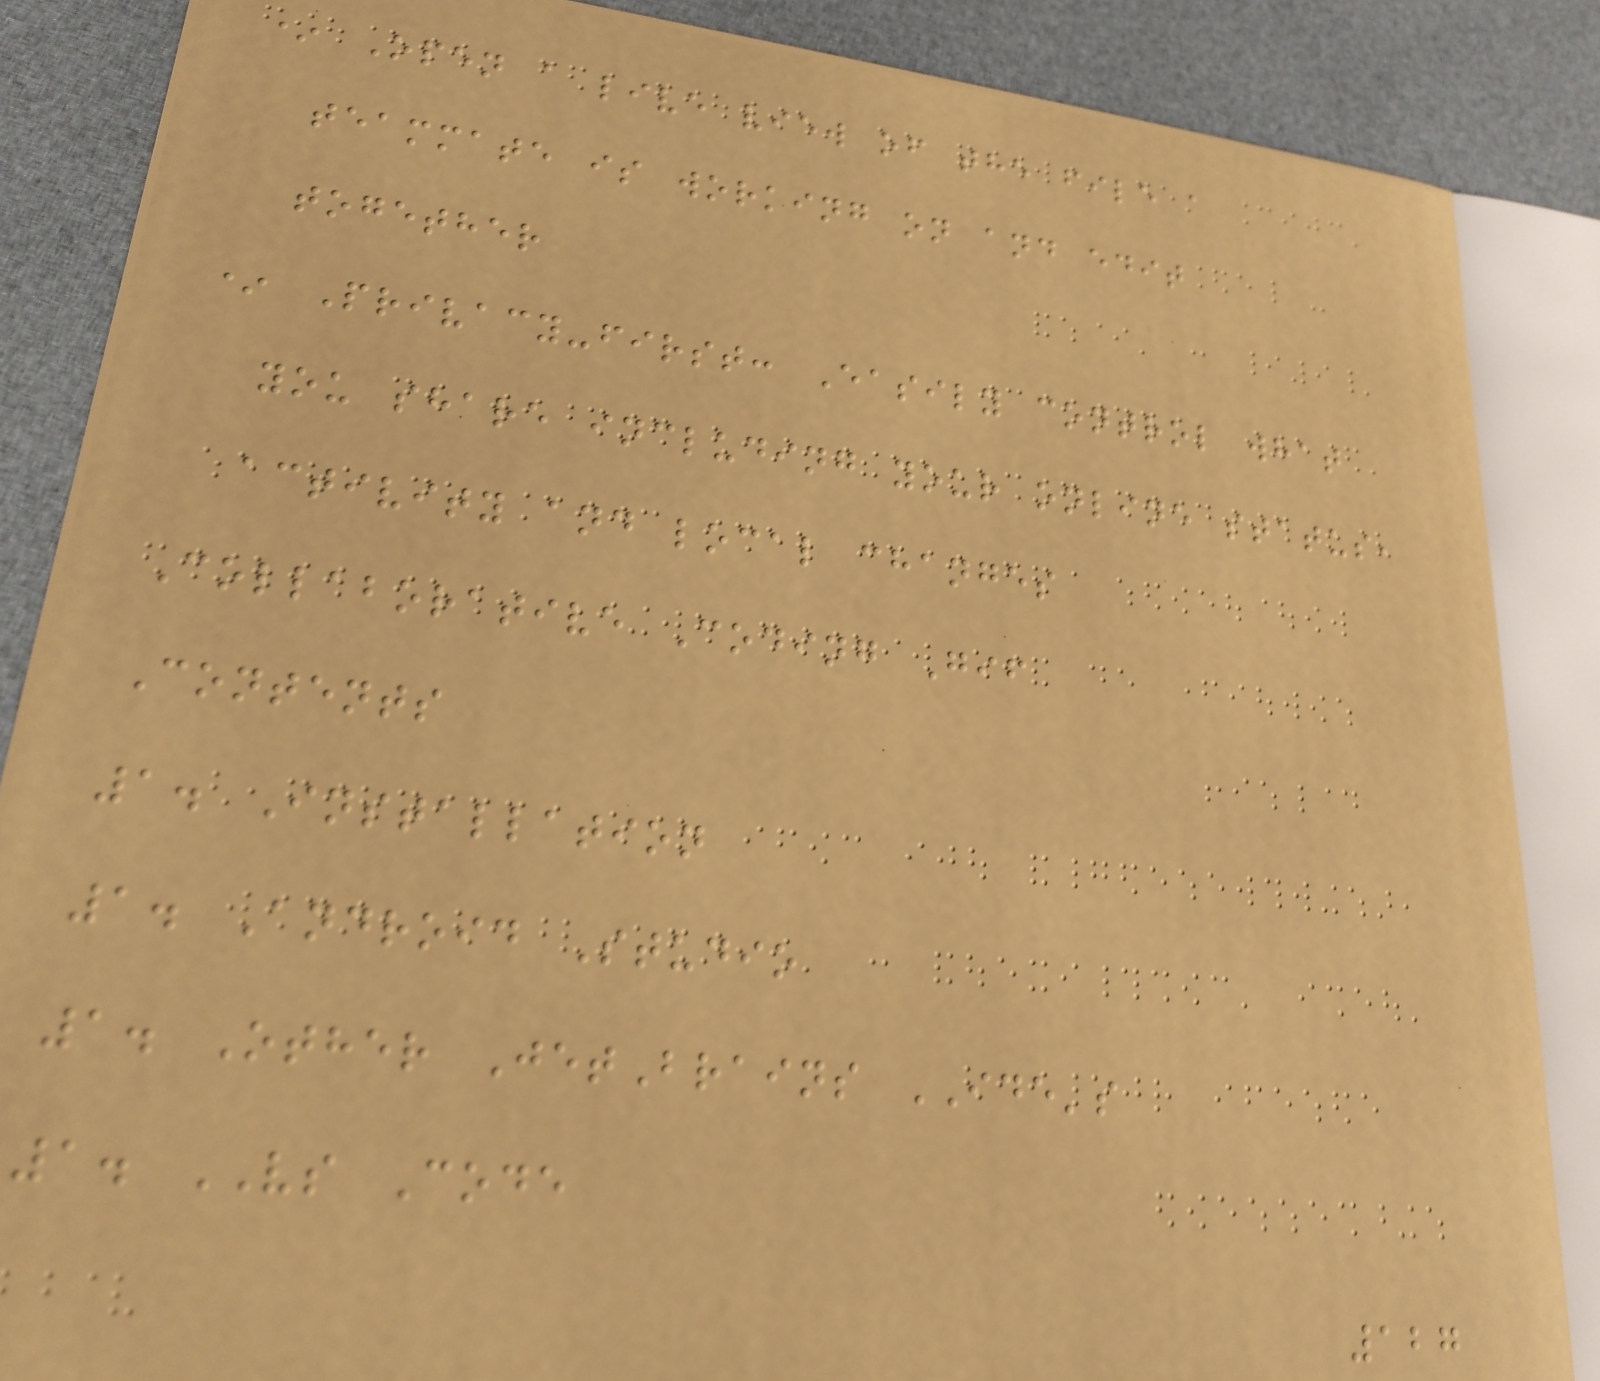* Open a live view of the file a
teammate is working on and edit
together
* Privacy-first: Easily control what
you share including your online status,
activity and local changes
Collaborative Coding Gif
Contents
1. Installation
1. Android Studio
1. Other JetBrains IDE's
1. VS Code
127
